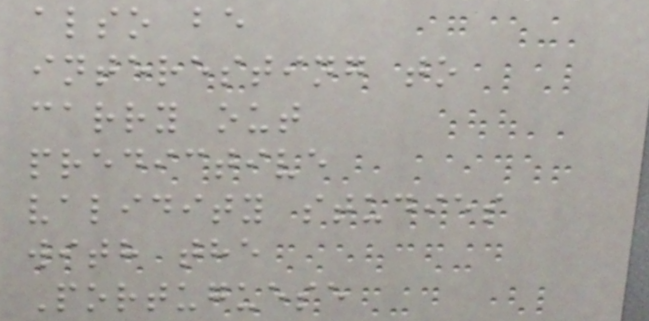also be
interesting to
carry out
predictive
validity studies
with the
Portuguese
